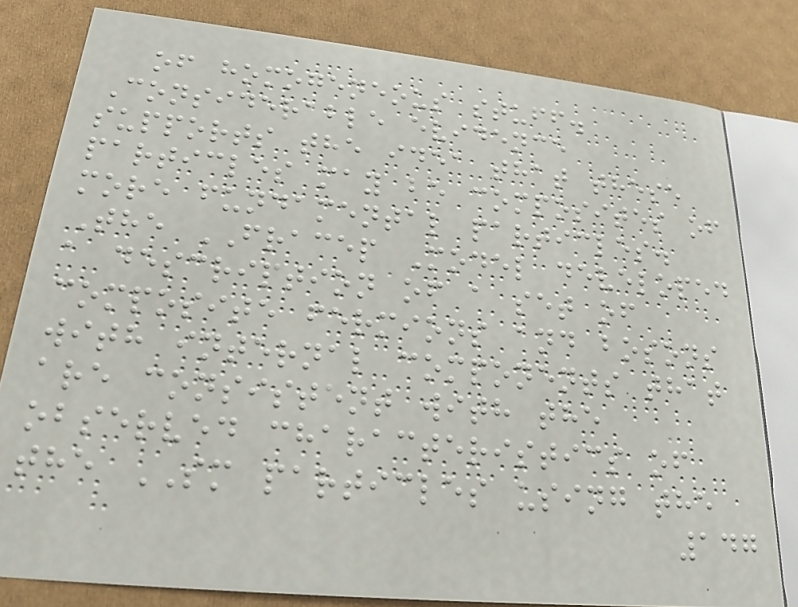of homogeneous stuff.
Considerable evidence
supports the idea that these
particles may be composites of
more fundamental particles.
The FRACEP Model developed
a description of a set of
composite fermions and bosons
with internal components that
are consistent with the
observed characteristics of
the SM particles using the
147
